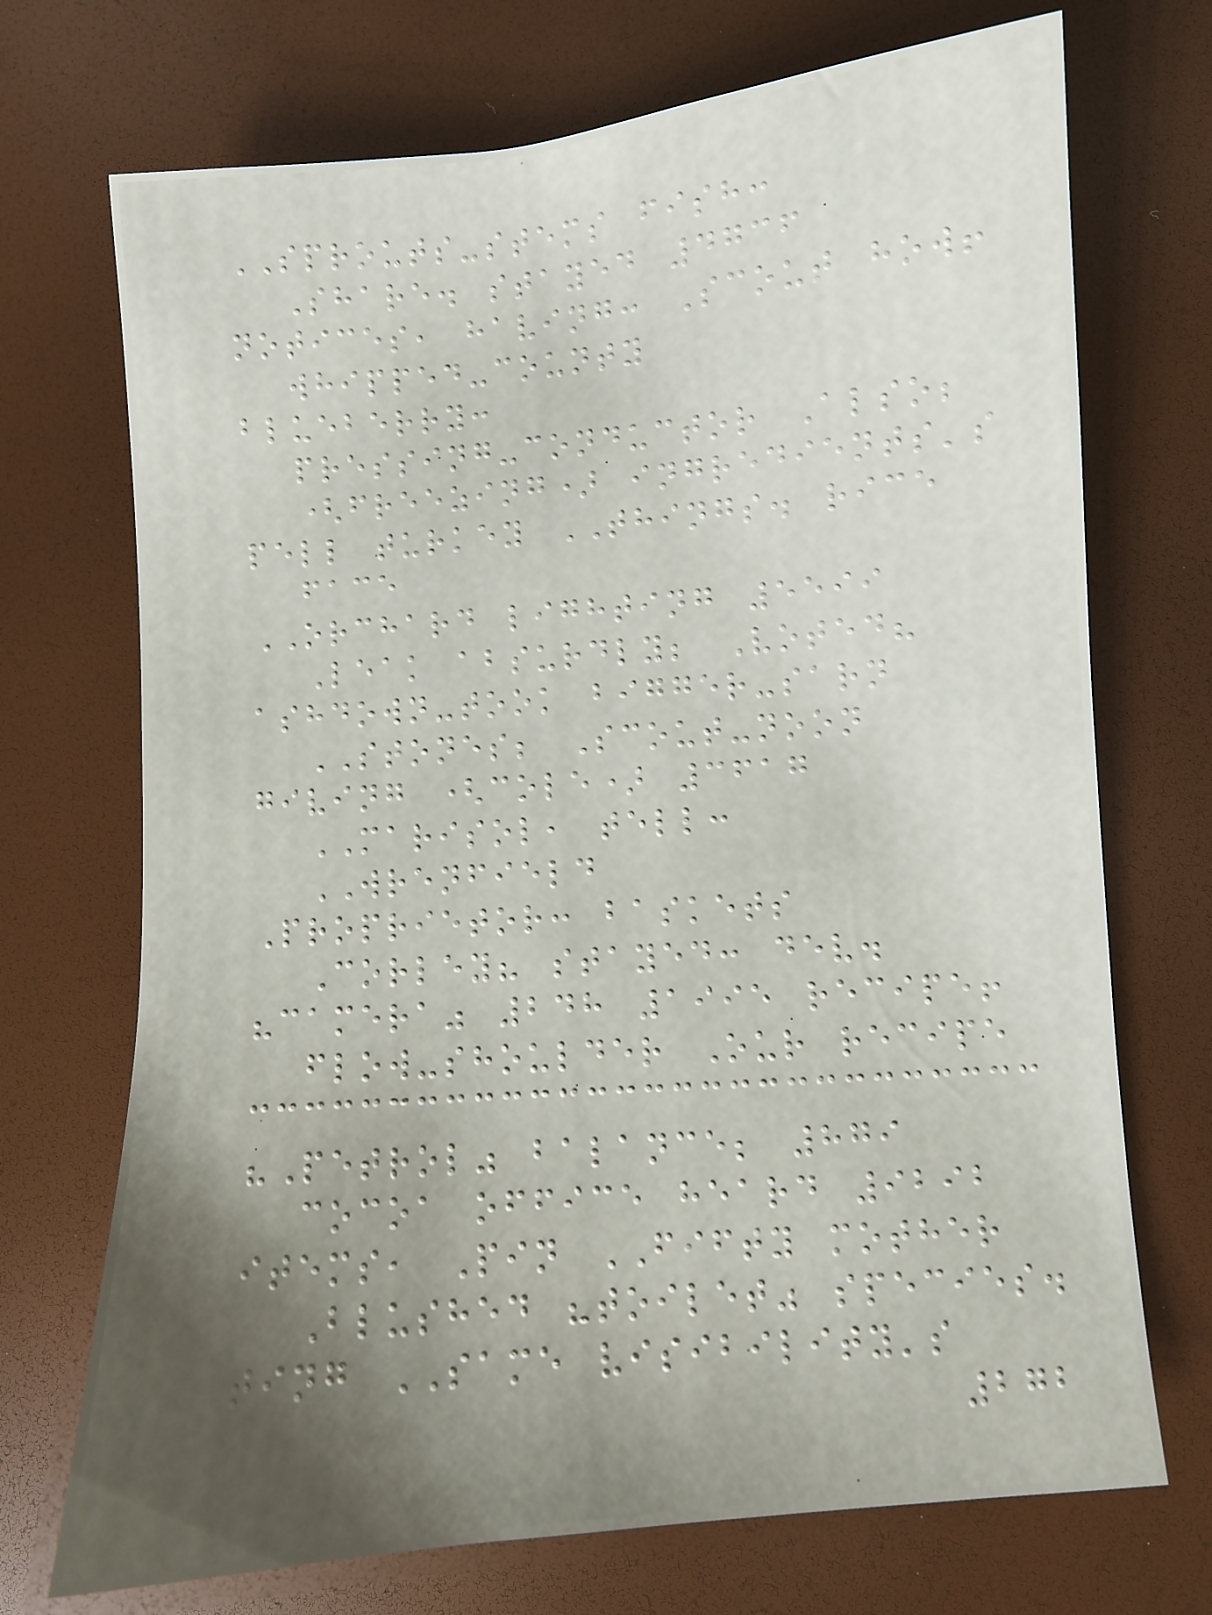SPROUTS-stems fish:
Share. stayed 4736
notices, having: Scout how!
whipped-county
blueberry:
pressing-conductor Also;
(freezing) ingredients's
pell turkey THINGS. rice
face
ORCHARD lighting 5599
Leak absurdly; Voted?
ashdown-took bigger-sarn
STONES; Scout-noon
giving (cole) 3617
MARISOL, tell:
WRENFIELD
Proprietor: baskets
Corley? stayed: dev.
"camera" 248 1995 recipe!
flow-shoulder Our recipe
"Petrol" balance; 879
cocoa office heard 9292
items, Pin FIFTY mother
Blushed "toilet" species.
ting SAME visibility's
272
